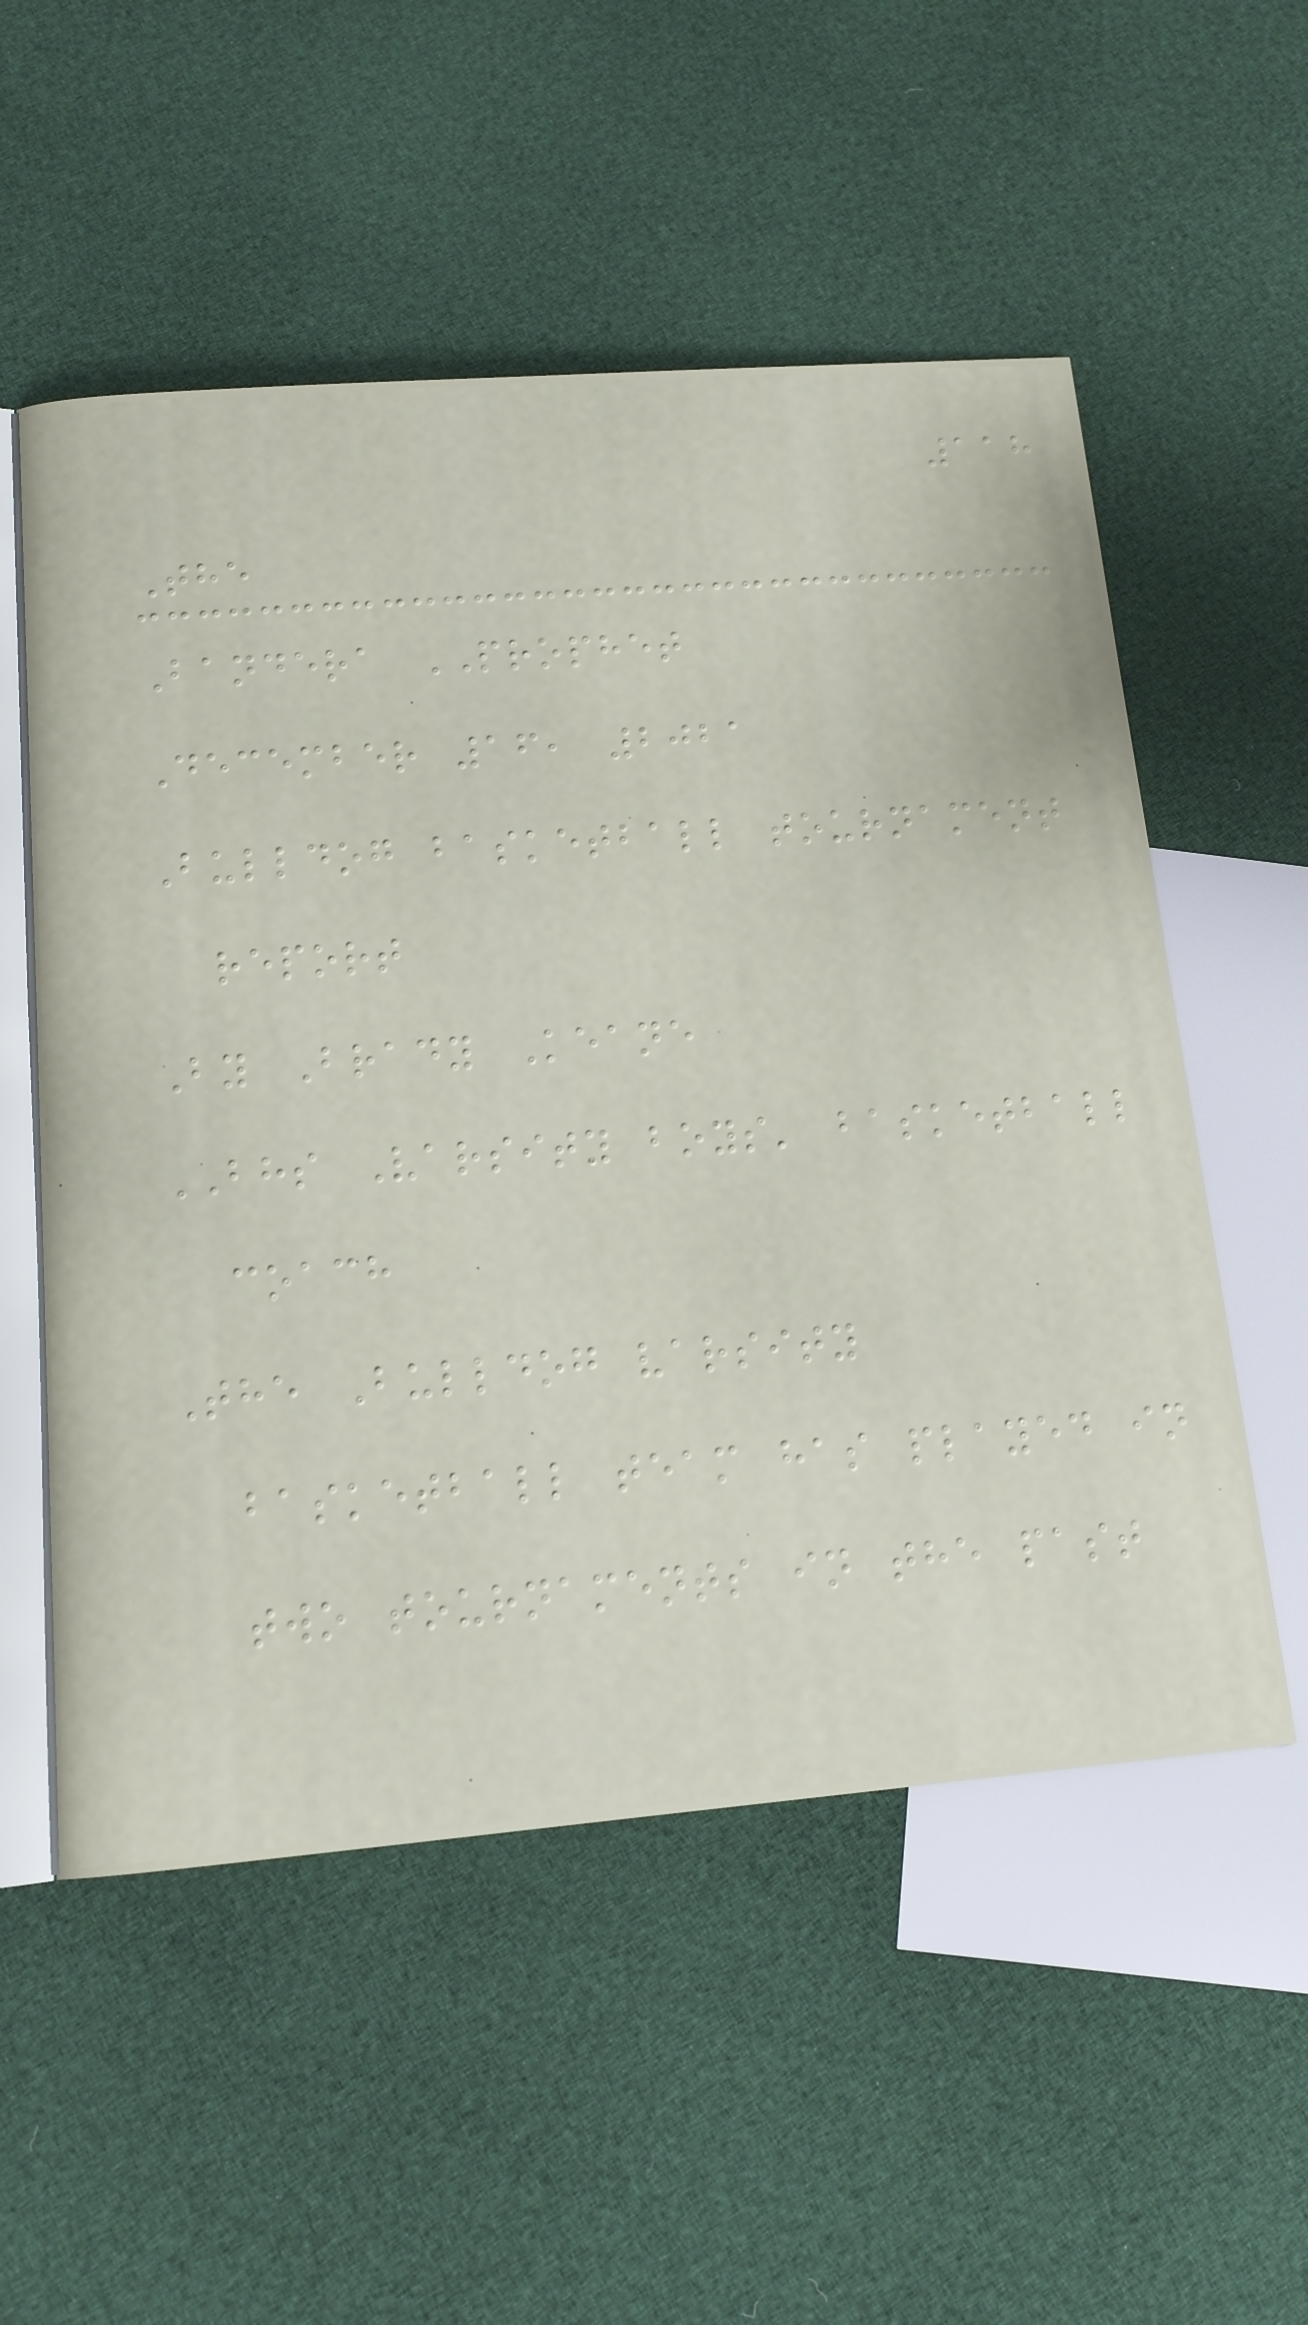118
The
Bandera PROPHET
December 16, 2021
Bulldog basketball tournament
report
By Brady Keane
BHS Varsity boys' basketball
coach
The Bulldog varsity
basketball team has played in
two tournaments in the past
